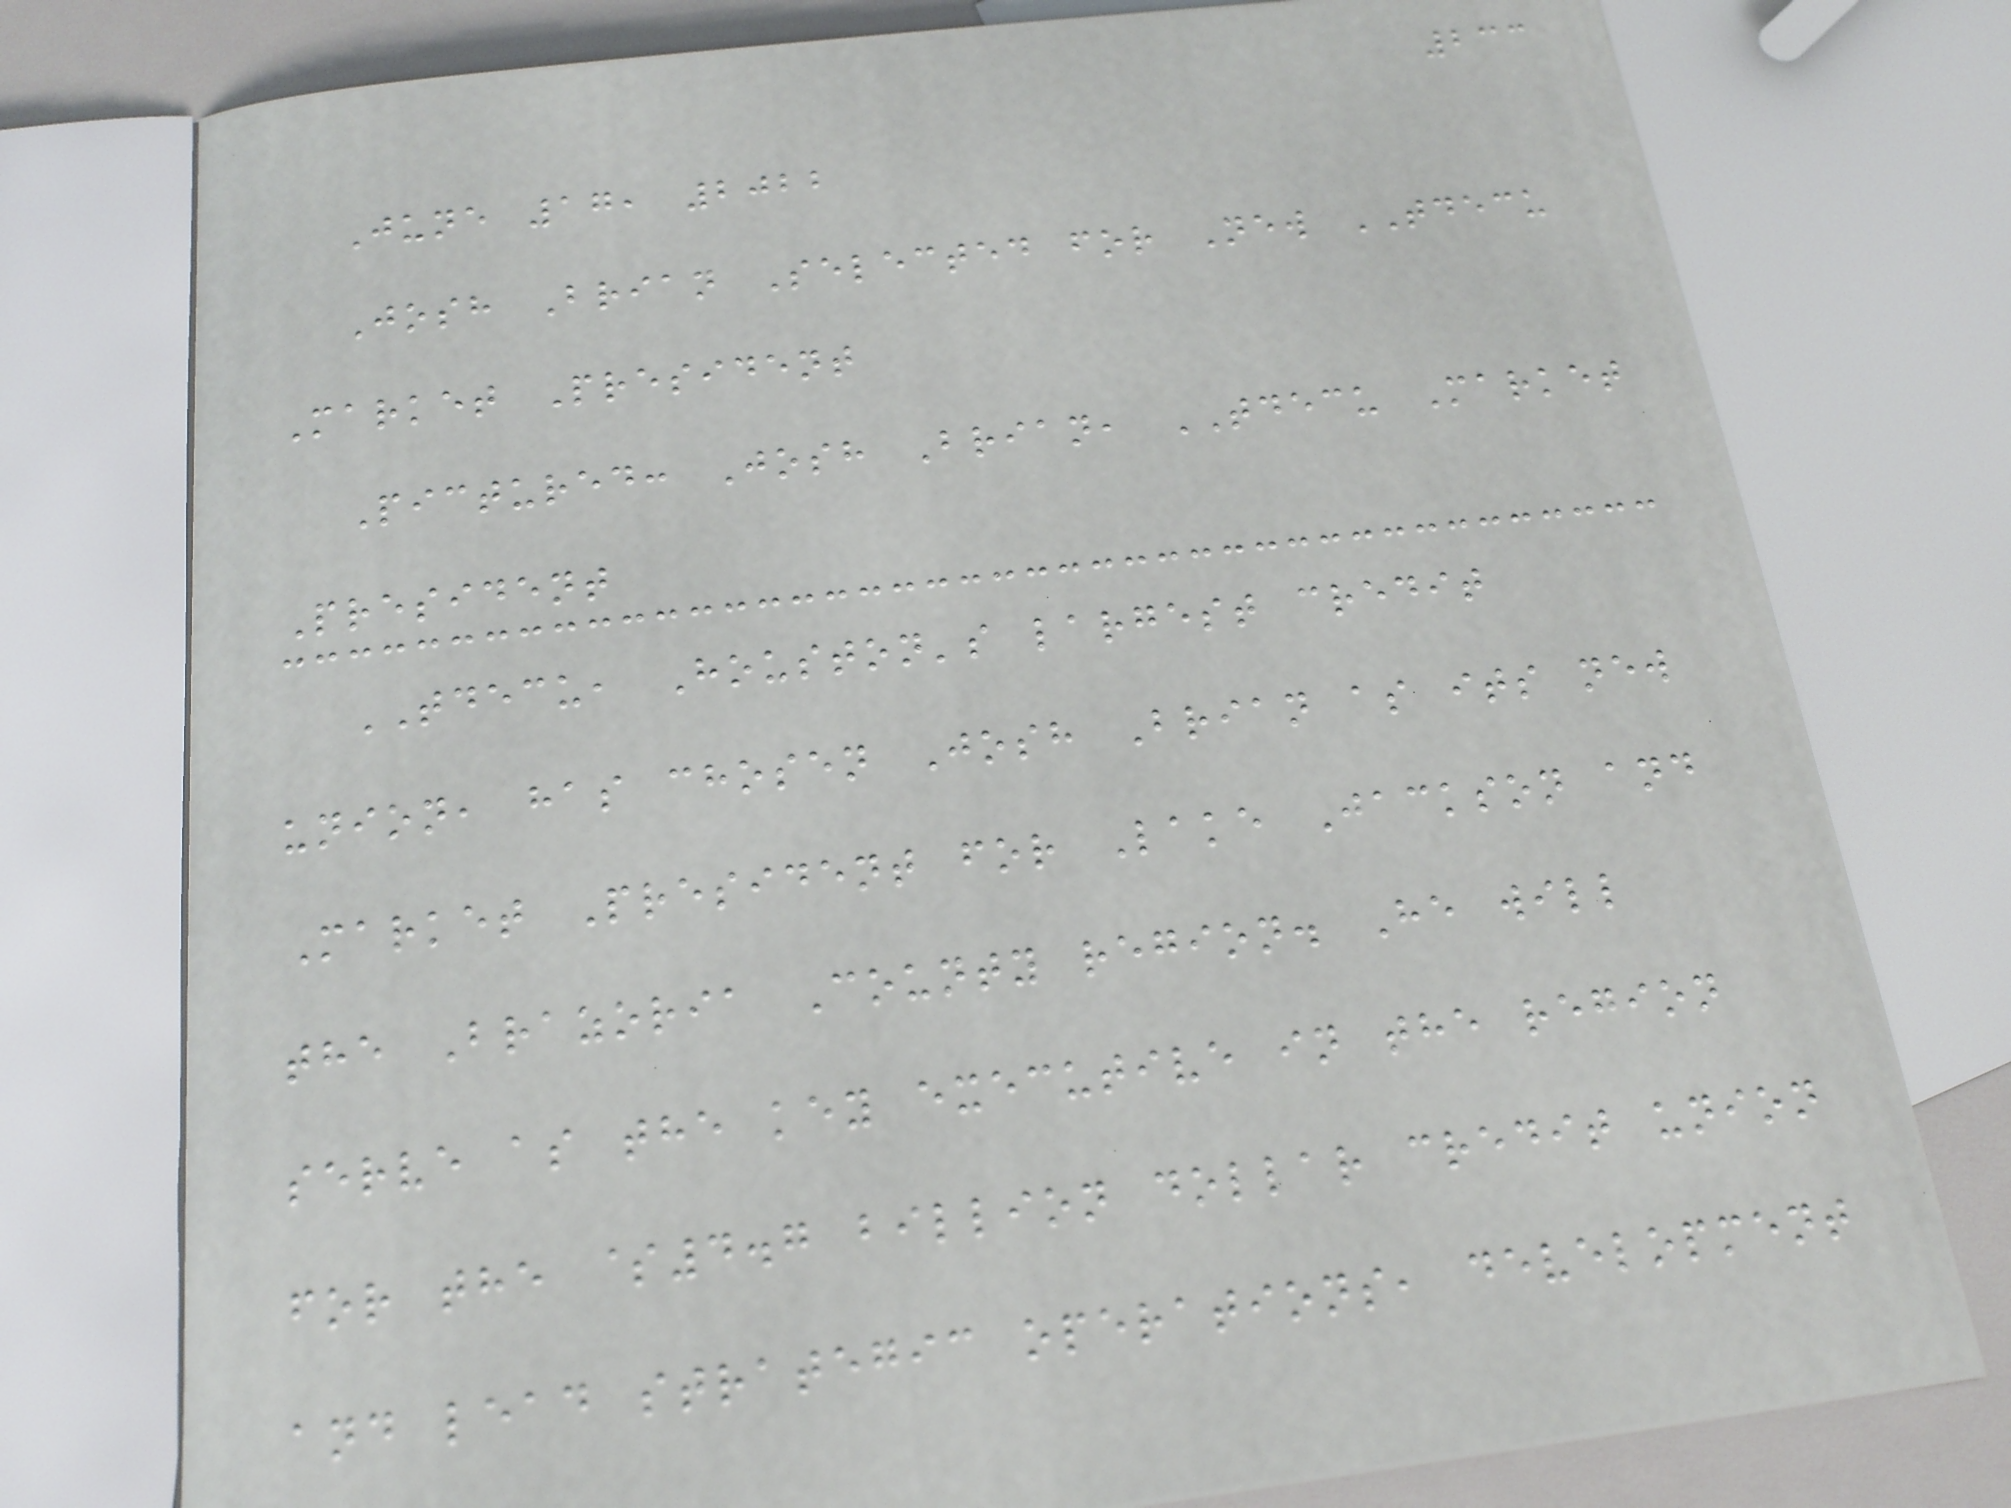233
June 17, 2022
Josh Brian Selected for New TDECU
Market President
Pictured: Josh Brian, TDECU Market
President
TDECU, Houston's largest credit
union, has chosen Josh Brian as its new
Market President for Lake Jackson and
the Brazoria County region. He will
serve as the key executive in the region
for the $4.7 billion dollar credit union
and lead strategic operations, development
